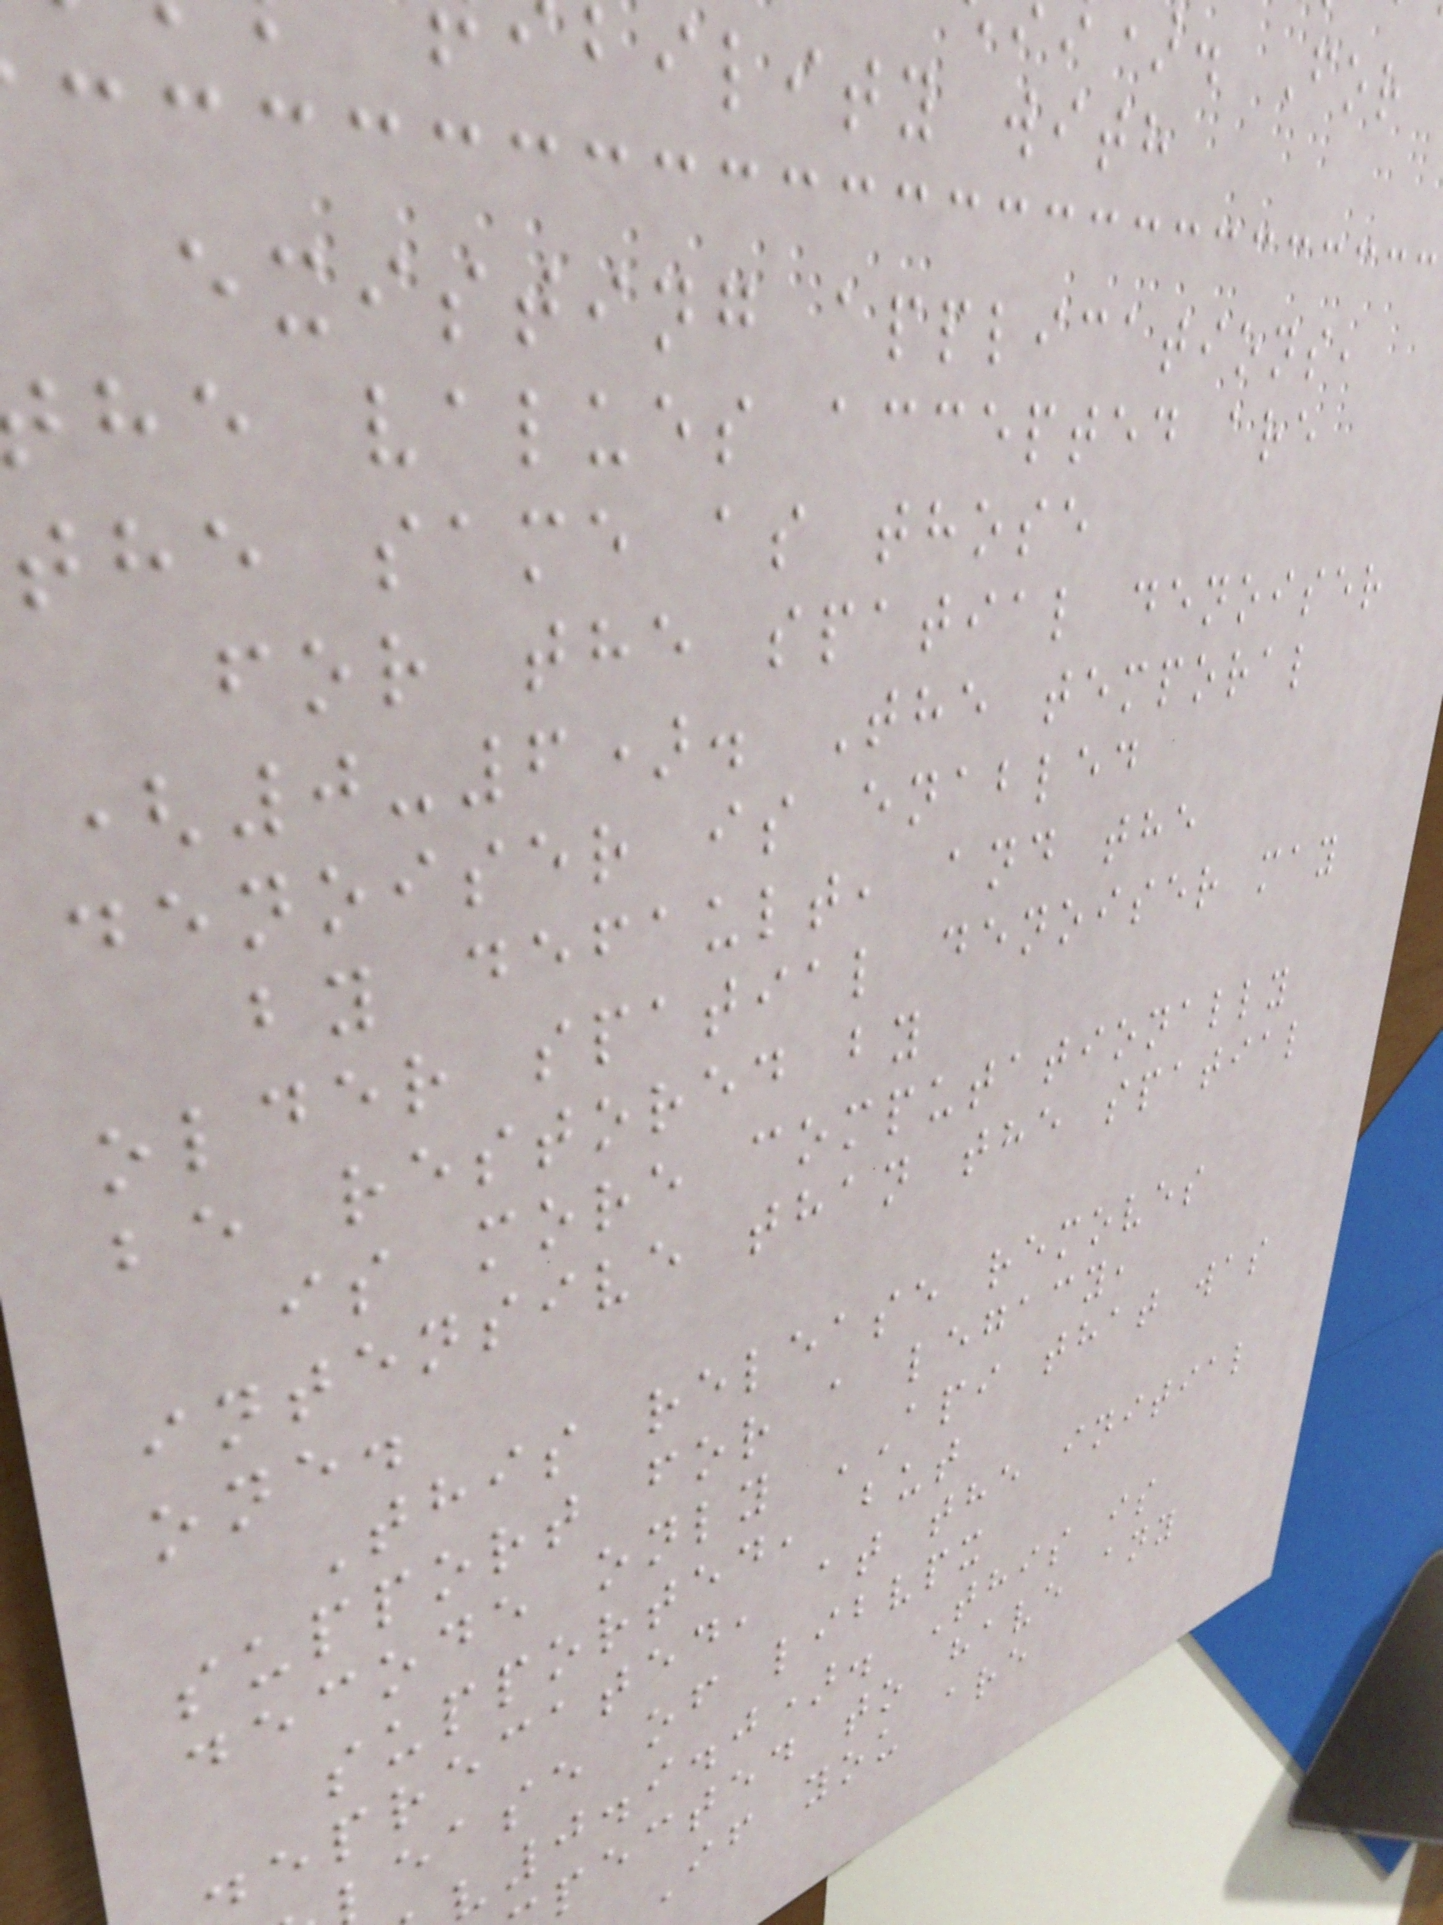. For
bility with
existing applications,
he values accepted are
the same as those
for the spatial denoiser
(0-6). The temporal
denoiser is enabled
by default, and the
older spatial denoiser may
be restored by
is more computationally
intensive than the spatial
one.
This release removes
support for a legacy,
decode only API that was
supported, but
eprecated, at the initial
ease of libvpx
v0.9.0). This is
pected to have any
If you are
